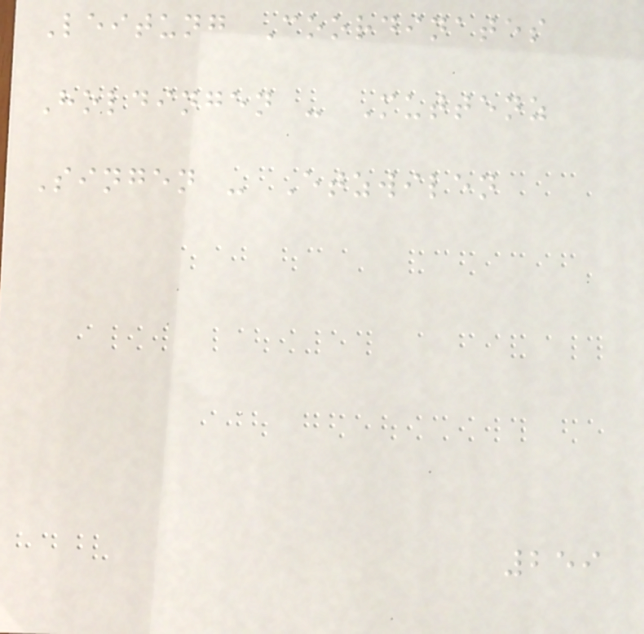Leitung Coordinates
Holdingen - Muttenz
Singen - Etzwilen
259
